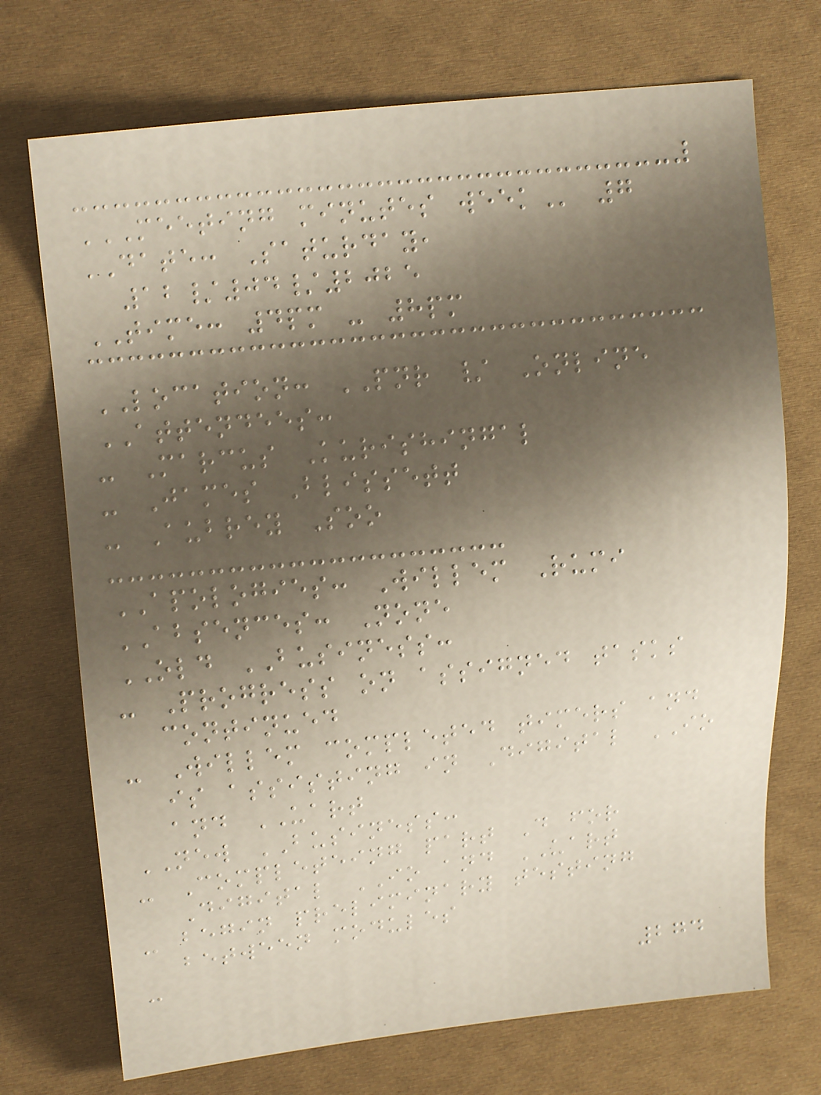MEETING MINUTES WEEK 7
DATE: Saturday,
12/04/2025
TIME: 4pm - 8pm
LOCATION: PNR / Online
ATTENDEES:
- Marcus Kurishingal
- James Blissett
- Aubrey Soo
APOLOGIES: Willem Rumi
ABSENCES: None
OLD BUSINESS:
- Progress on assigned tasks
continued
- Willem completed timers and
is assisting in Digital IO
and UART
NEW BUSINESS:
- Completeing part D for
Digital IO and UART
- begin preliminary testing
between modules
-
274
